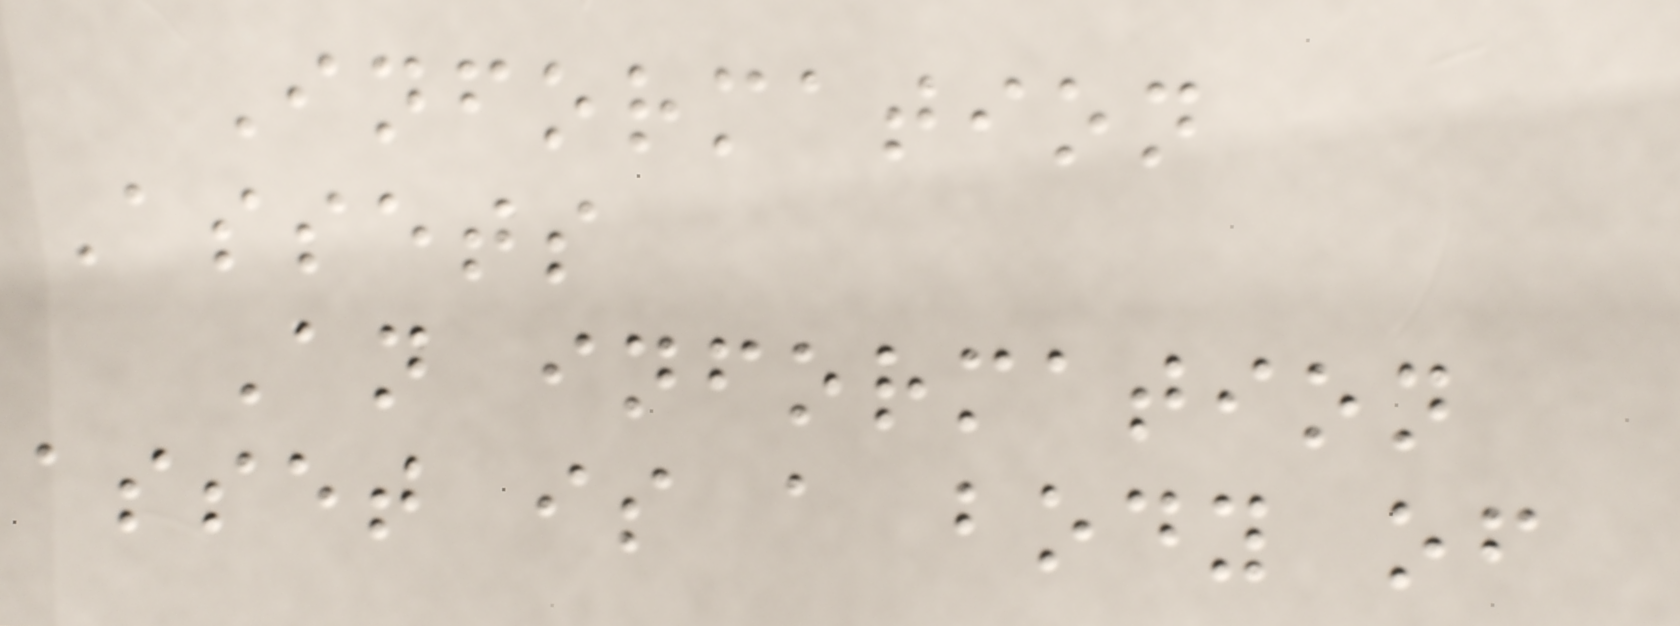Information
Assets
An information
asset is a body of
